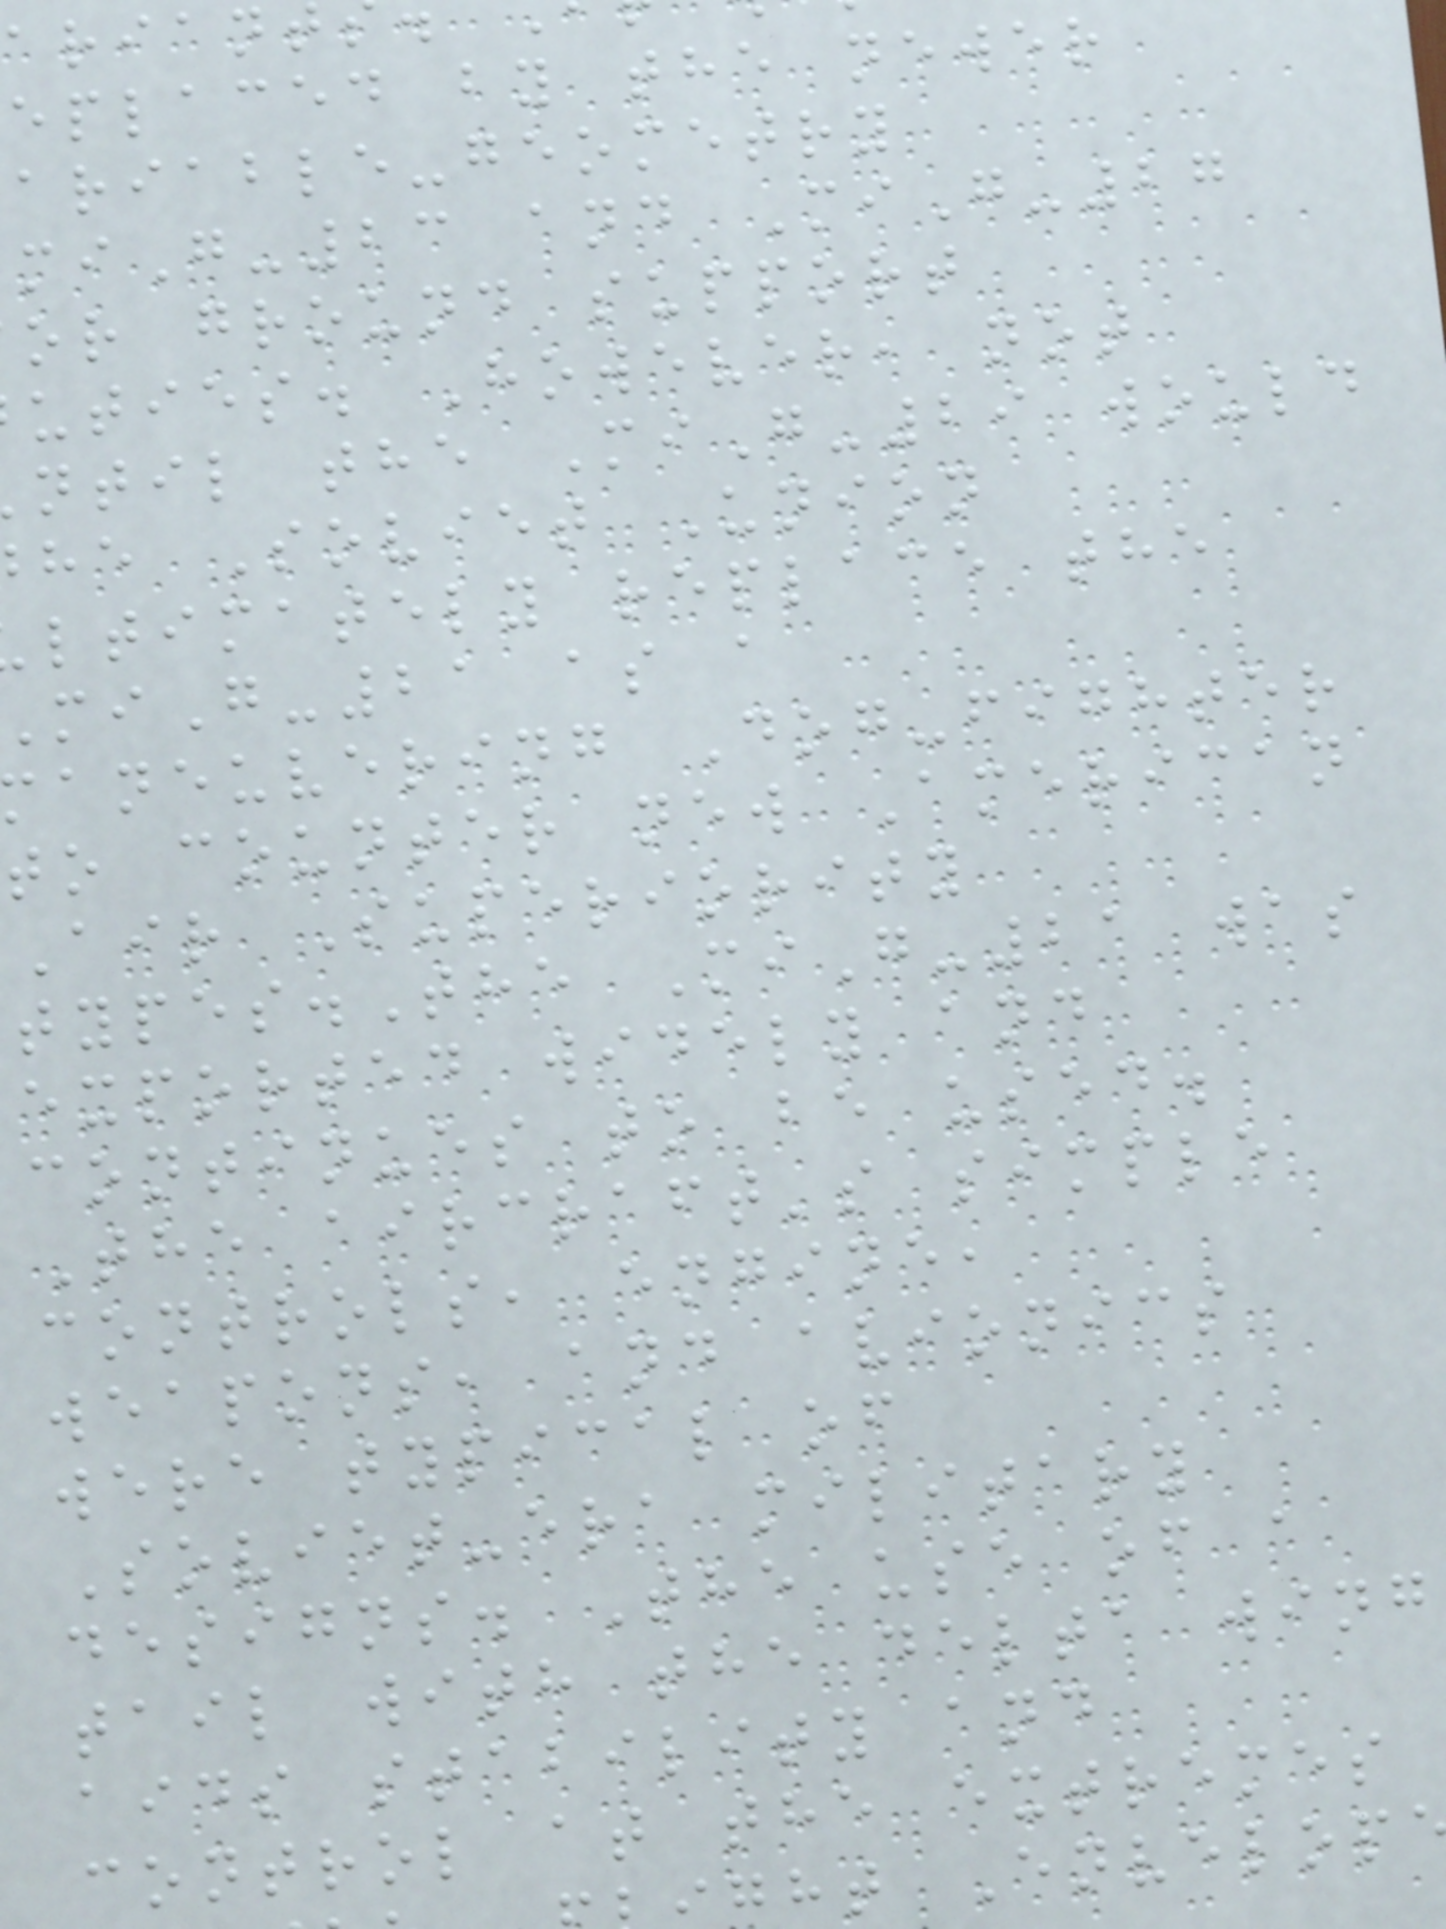eplaced by the newer
ariable-geometry
iG-23 and MiG-27
or ground support
uties. However, not
ntil the MiG-29 would
he Soviet Union
ltimately replace the
iG-21 as a
aneuvering Dog-fighter
to counter new American
Air Superiority
types.The MiG-21 was
exported widely and
continues to be used.
The aircraft's simple
controls, engine,
weapons, and avionics
were typical of
Soviet-era military
designs. The use of a
tail with the delta wing
aids stability and
control at the extremes
ght Envelop
